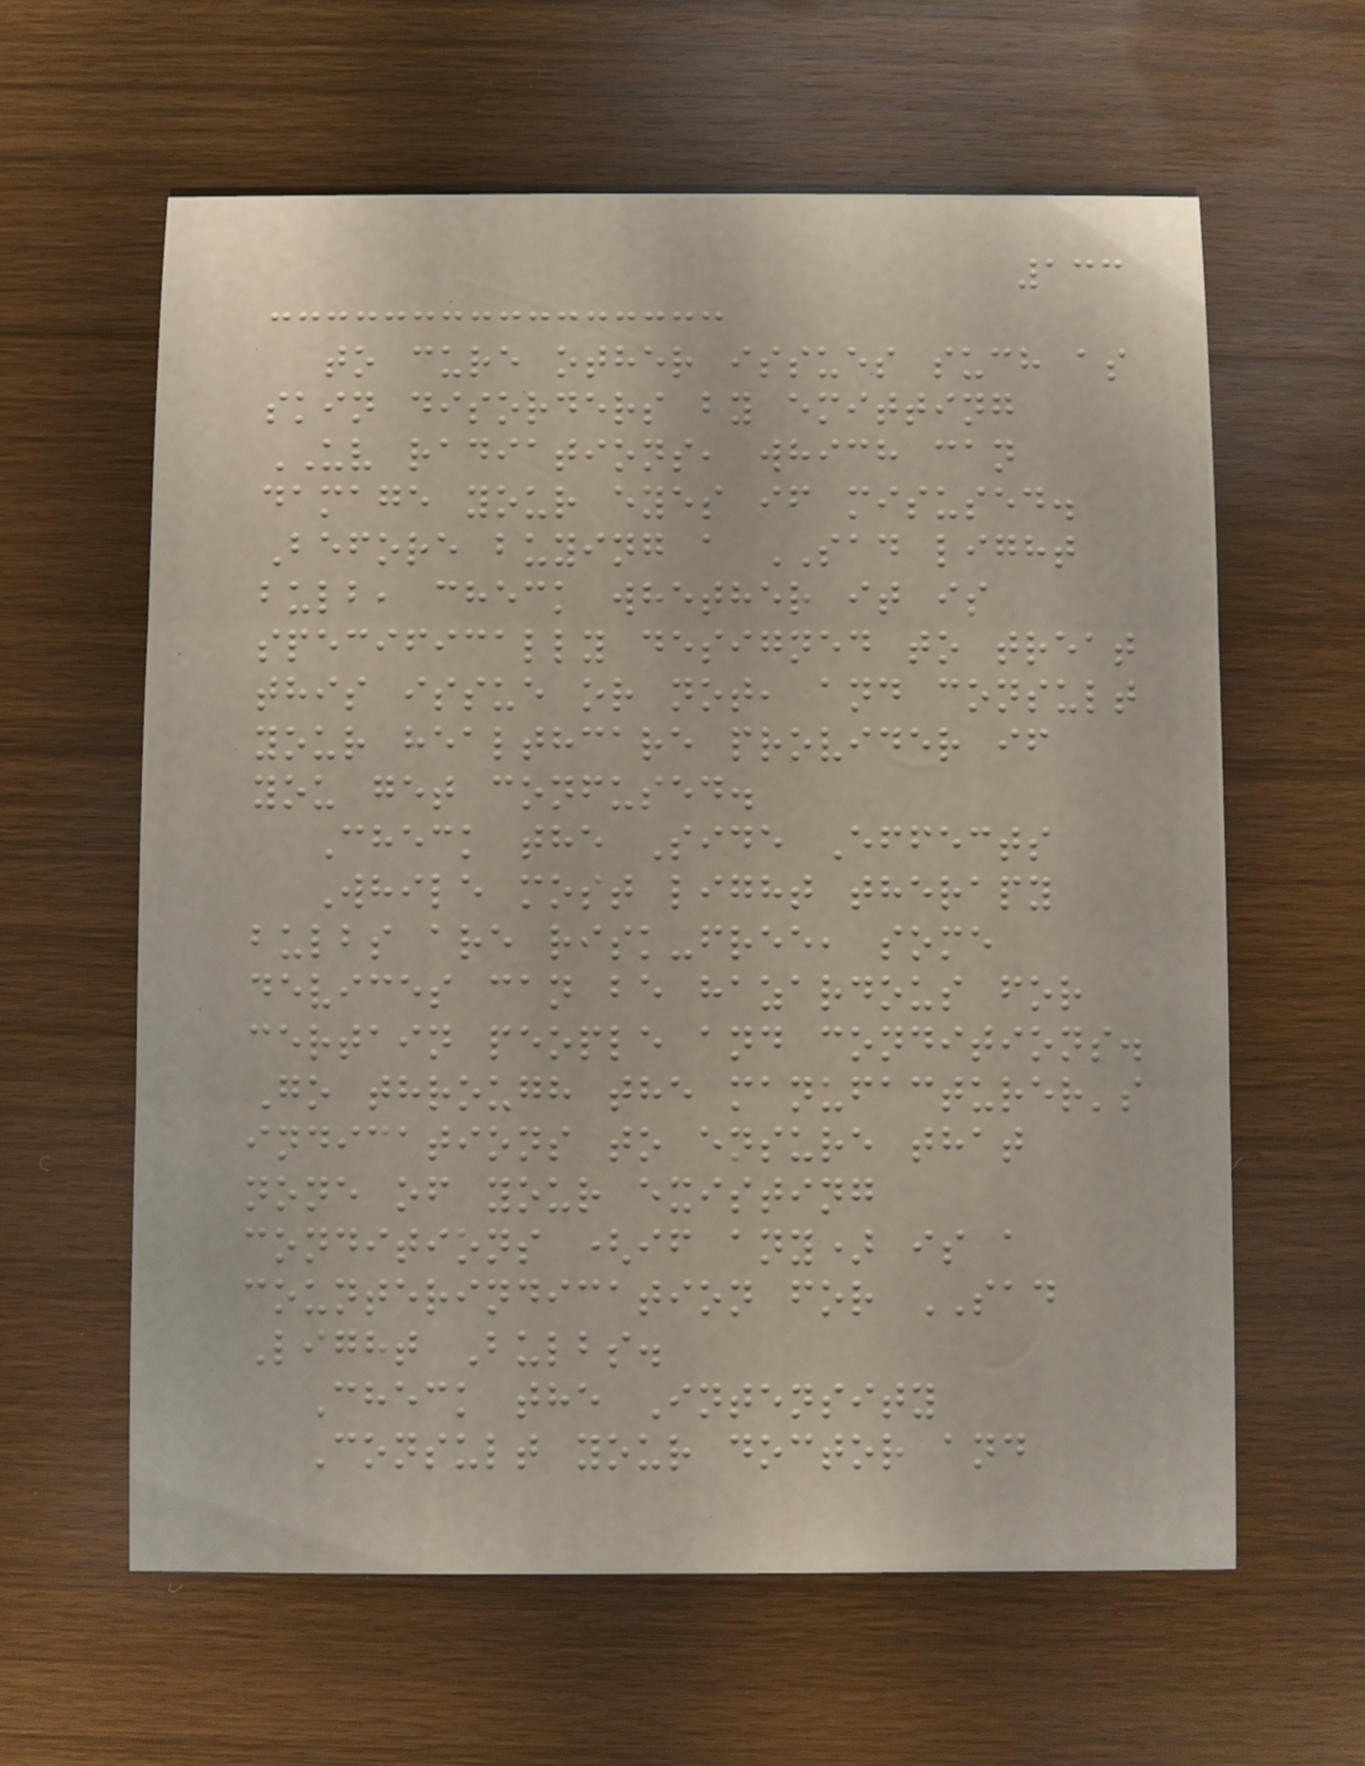133
to cure other issues such as
skin disorders by emitting
UV radiations, which can
damage your eyes if misused.
Before buying a SAD light
bulb, check whether it is
specifically designed to treat
this issue or not, and consult
your healthcare provider if
you get confused.
Check the Side Effects
While most light therapy
bulbs are risk-free, some
devices can be hazardous for
certain people and conditions.
Go through the manufacturer's
indications to ensure that
none of your existing
conditions (if any) is a
counterindication for SAD
Light Bulbs.
Check the Intensity
Consult your doctor and
